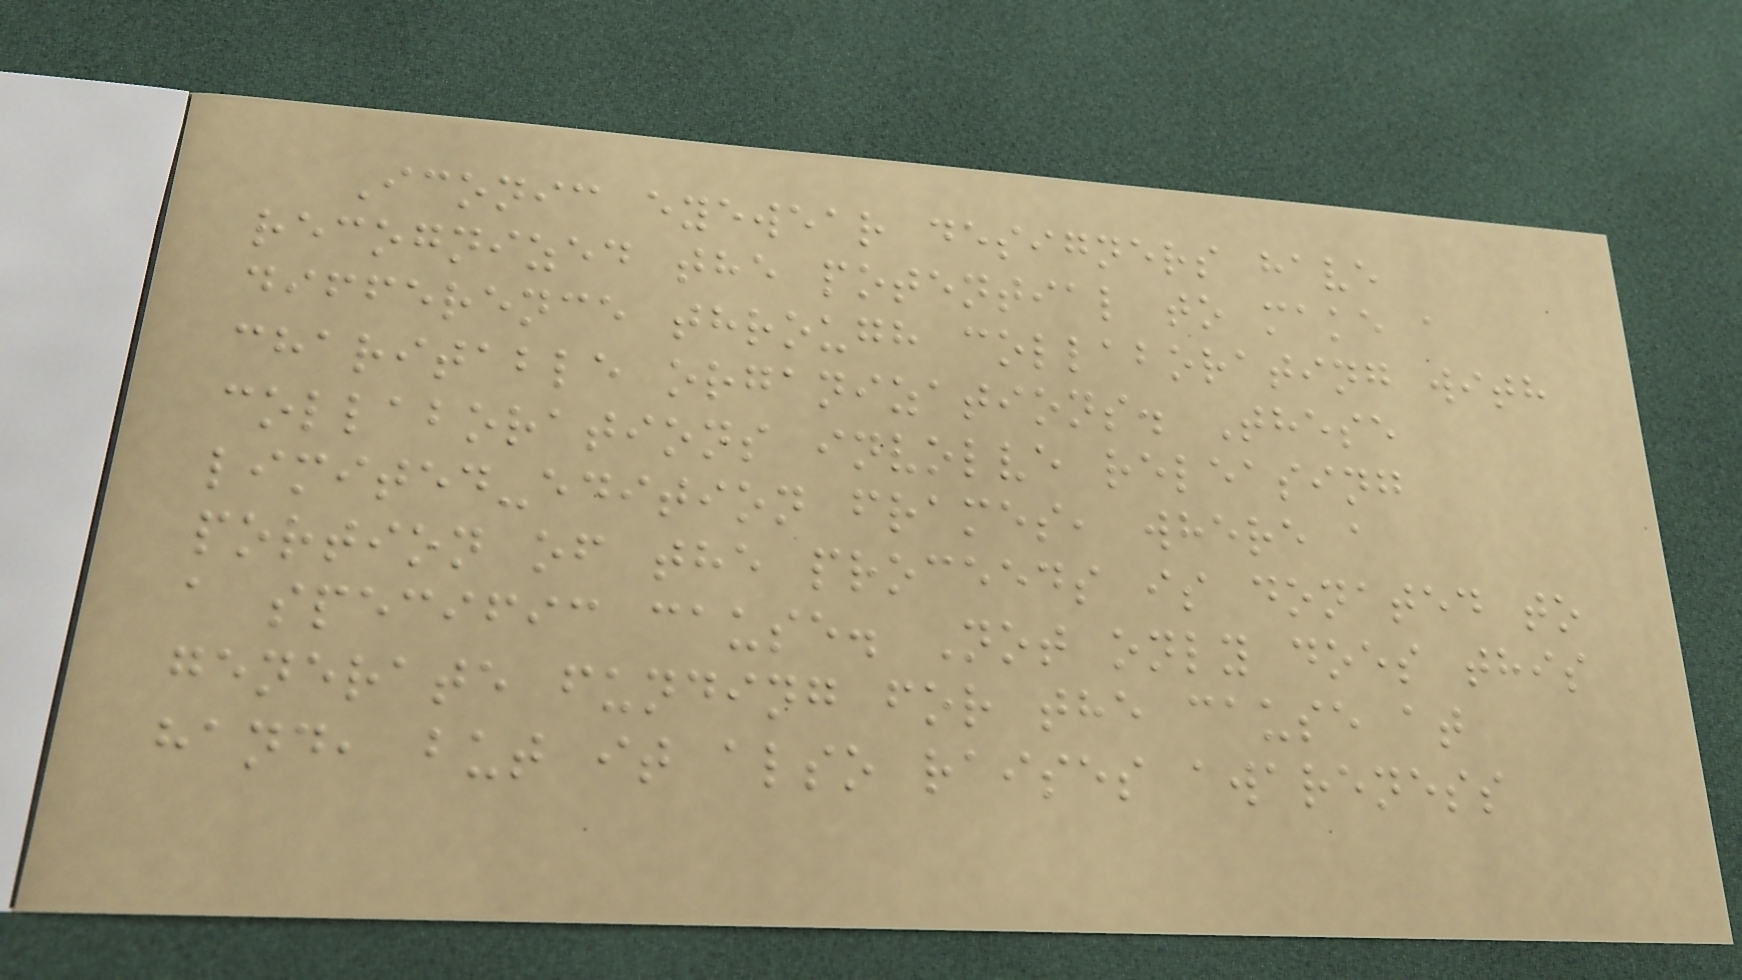Iconic eyewear designers have
recognized the potential to make a
difference through collaborating with
charitable organizations. These
collaborations involve releasing
limited-edition frames, where a
portion of the proceeds is donated to
a specific cause. Not only does this
generate funding for the cause at
hand, but it also raises awareness
